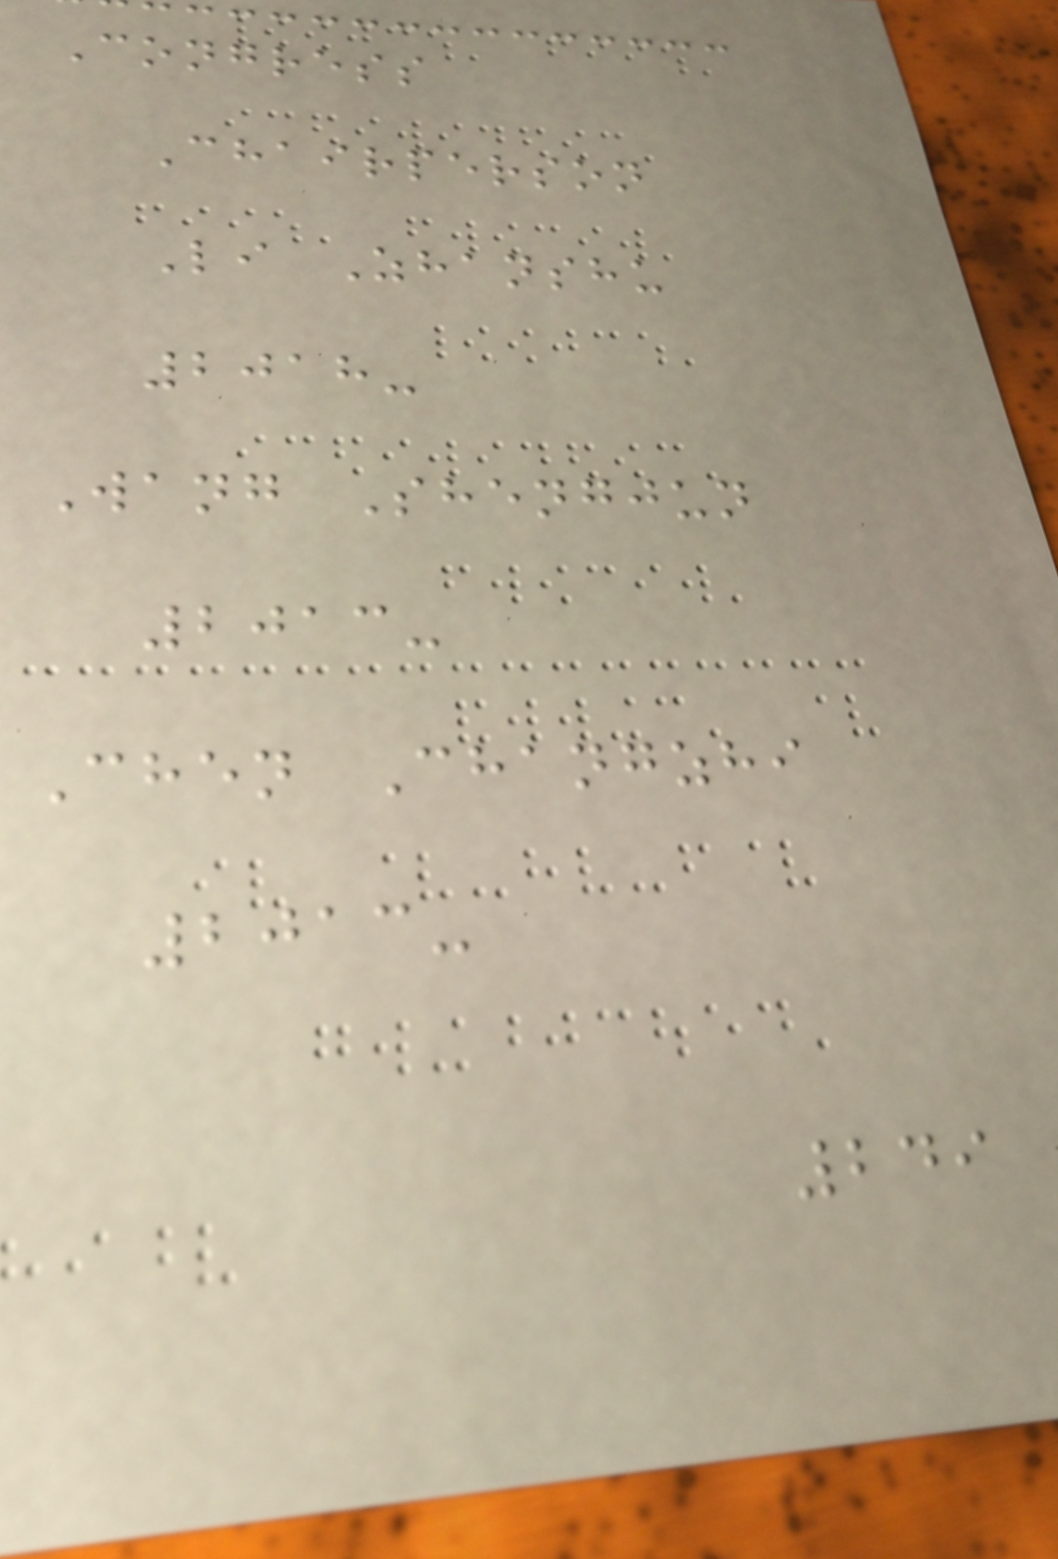Congress
Chairperson
Li Zhanshu
2018-
Wang Shengjun
2013-
Chen Changzhi
2013-
249
